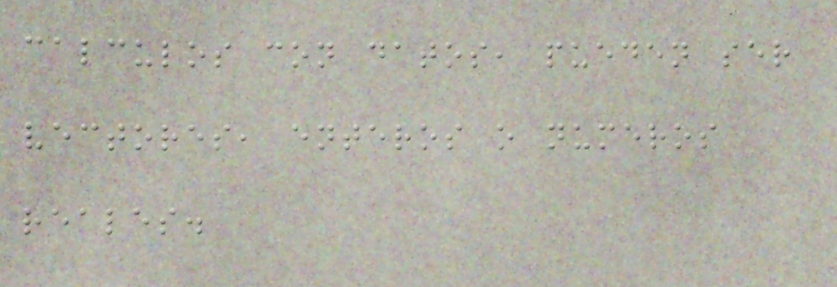calculos con datos, pueden ser
vectores, enteros o numeros
reales.
